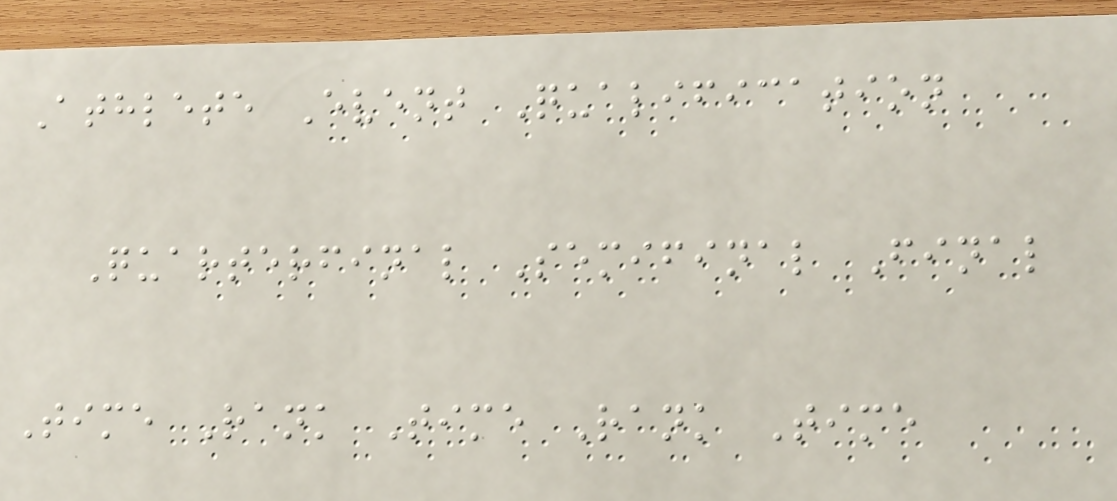Athlete Event Qualification
Quarterfinal Semifinal Final
Time Rank Time Rank Time
